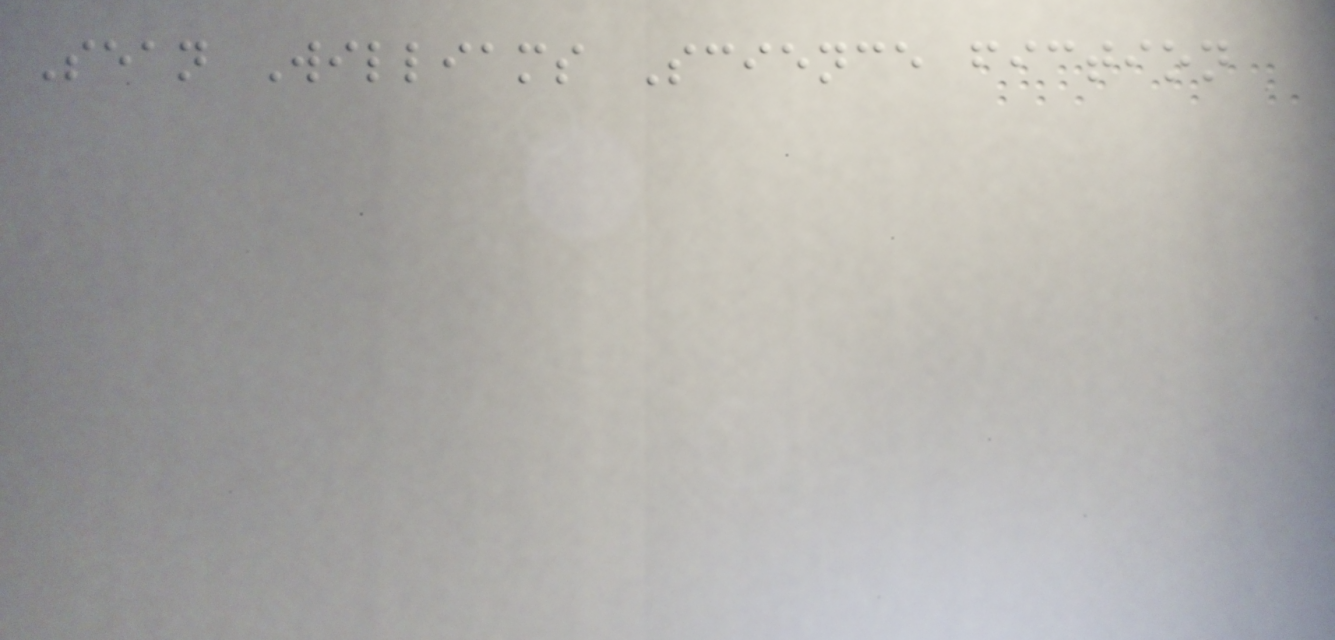Sean Williams Science fiction
